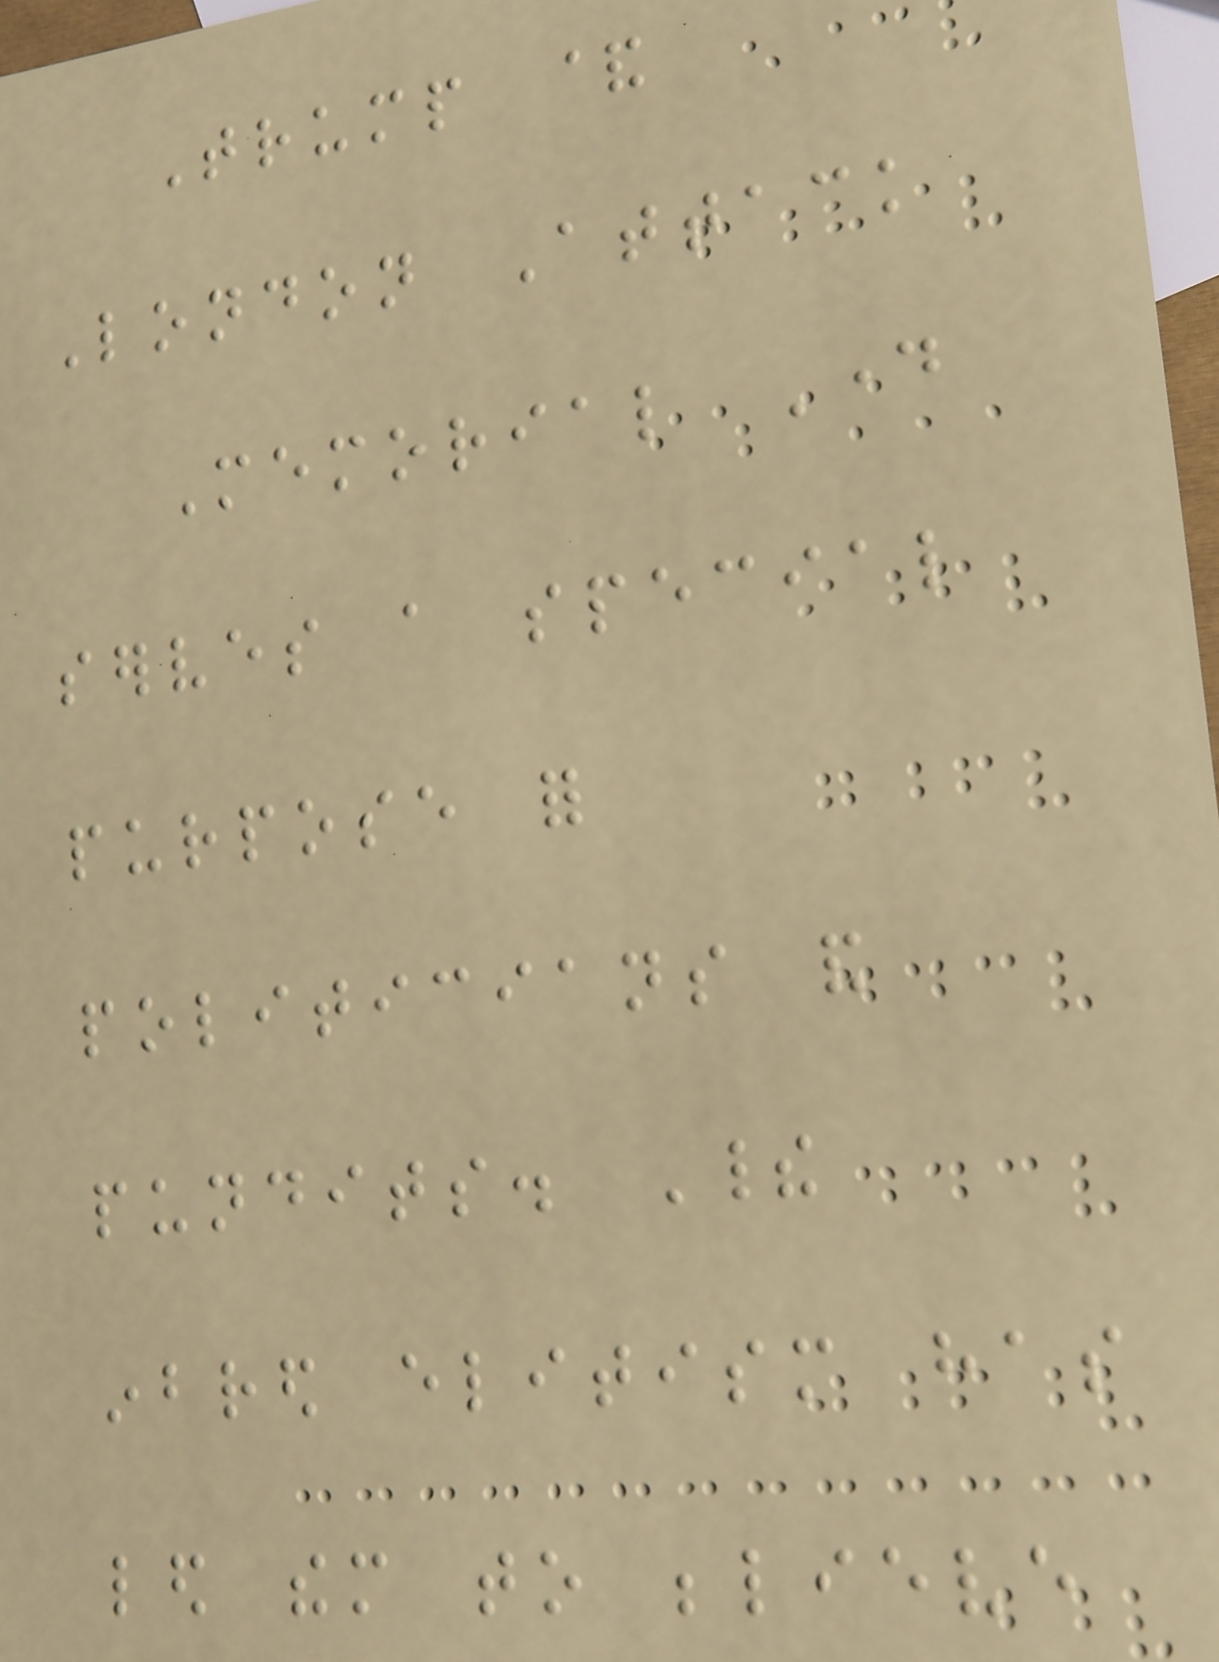Trump &
London Attack
Memorial Day
serves a special
purpose for
politicians and
pundits. Their
inbred elitism has
led them to believe
